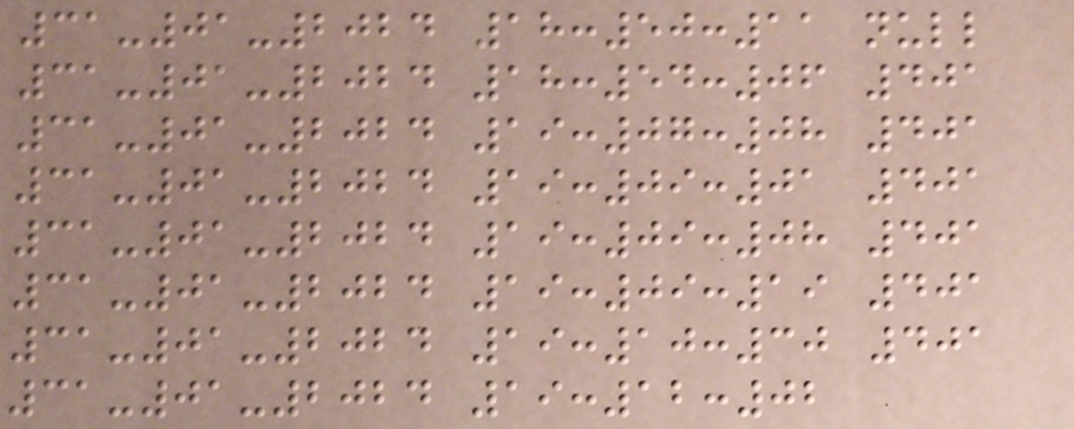31-01-2024 18:50:11 null
31-01-2024 18:54:06 401
31-01-2024 19:07:08 401
31-01-2024 19:09:01 401
31-01-2024 19:09:08 401
31-01-2024 19:09:19 401
31-01-2024 19:10:30 401
31-01-2024 19:12:02
